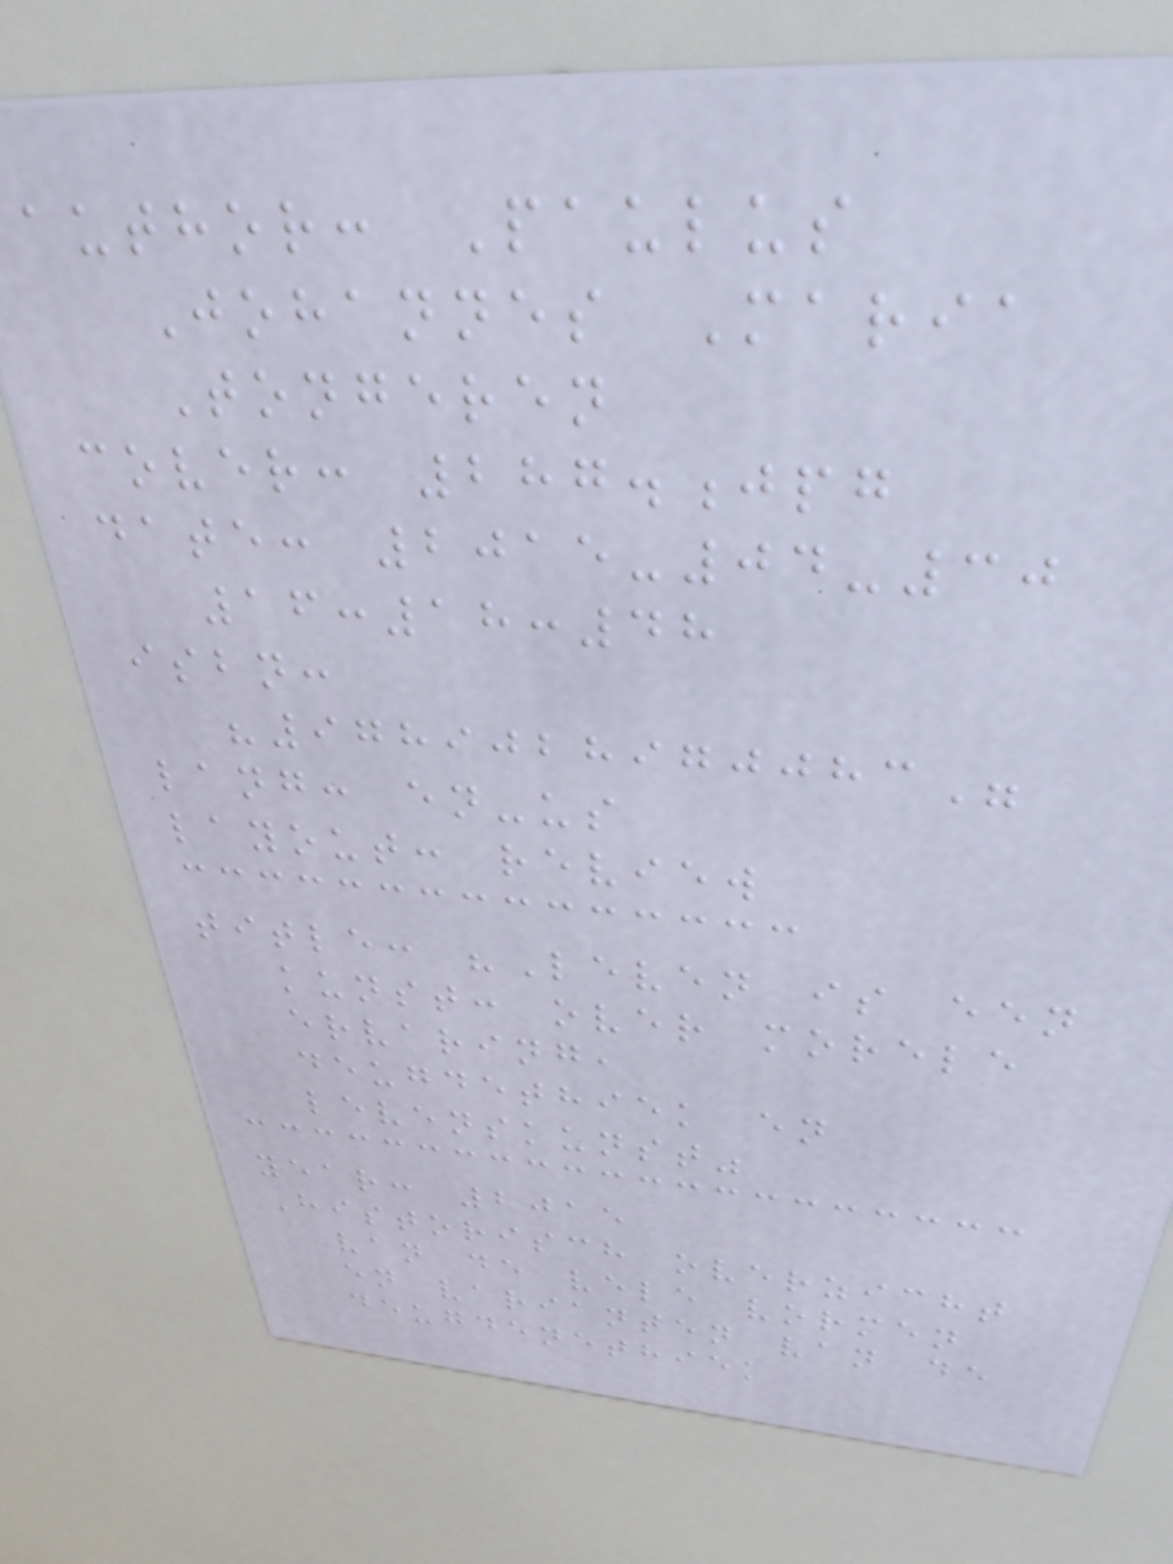author: Paulus
Johannes Maria
Tongeren
cover: 287.jpg
date: 2015-04-30
16:18:48
isbn:
"9789028970083"
lang: en-us
layout: review
title: "Leven is een
kunst: over morele
ervaring,
deugdethiek en
levenskunst"
year: 2015
Historisch overzicht
van de vele vormen
en varianten van de
deugdenethiek
